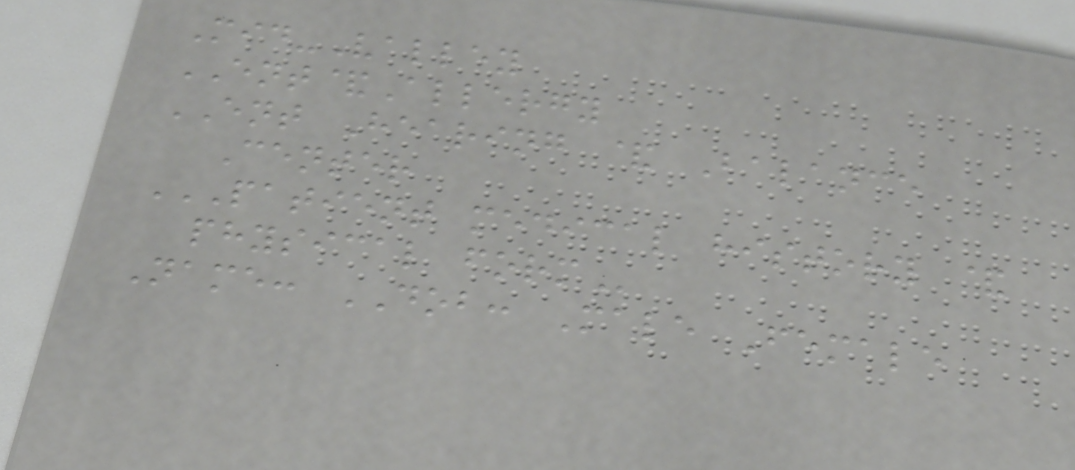Mid-Valley
ENT&Allergy
ENT Hearing & Balance
Center
PATIENT MEDICAL HISTORY &
PHYSICAL FORM
Name: DOB: Male Female
